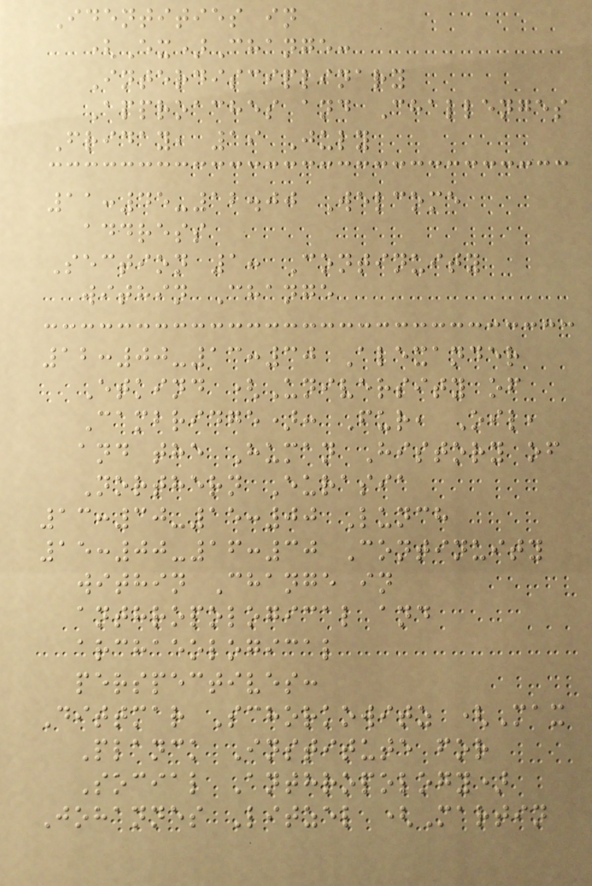Identities in
(Ex)Change:
Interdisciplinary
Approaches and Challenges
Friday, 19 July
11:45-12.00 Welcome
address
Section 1: Continuity
within Change
12:00-13:30 Alexander
Etkind (University of
Cambridge): Fur, Oil,
and the Human History of
Northern Eurasia
13:30-15:00 Lunch
15:00-16:30 Continuity
within Change in
anthropological and
archaeological
perspectives:
Dittmar Schorkowitz (Max
Planck Institute for
Social Anthropology)
Johannes Litzel (Martin
